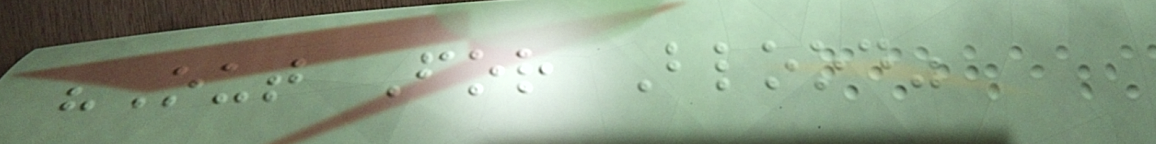"Out For Blood"
